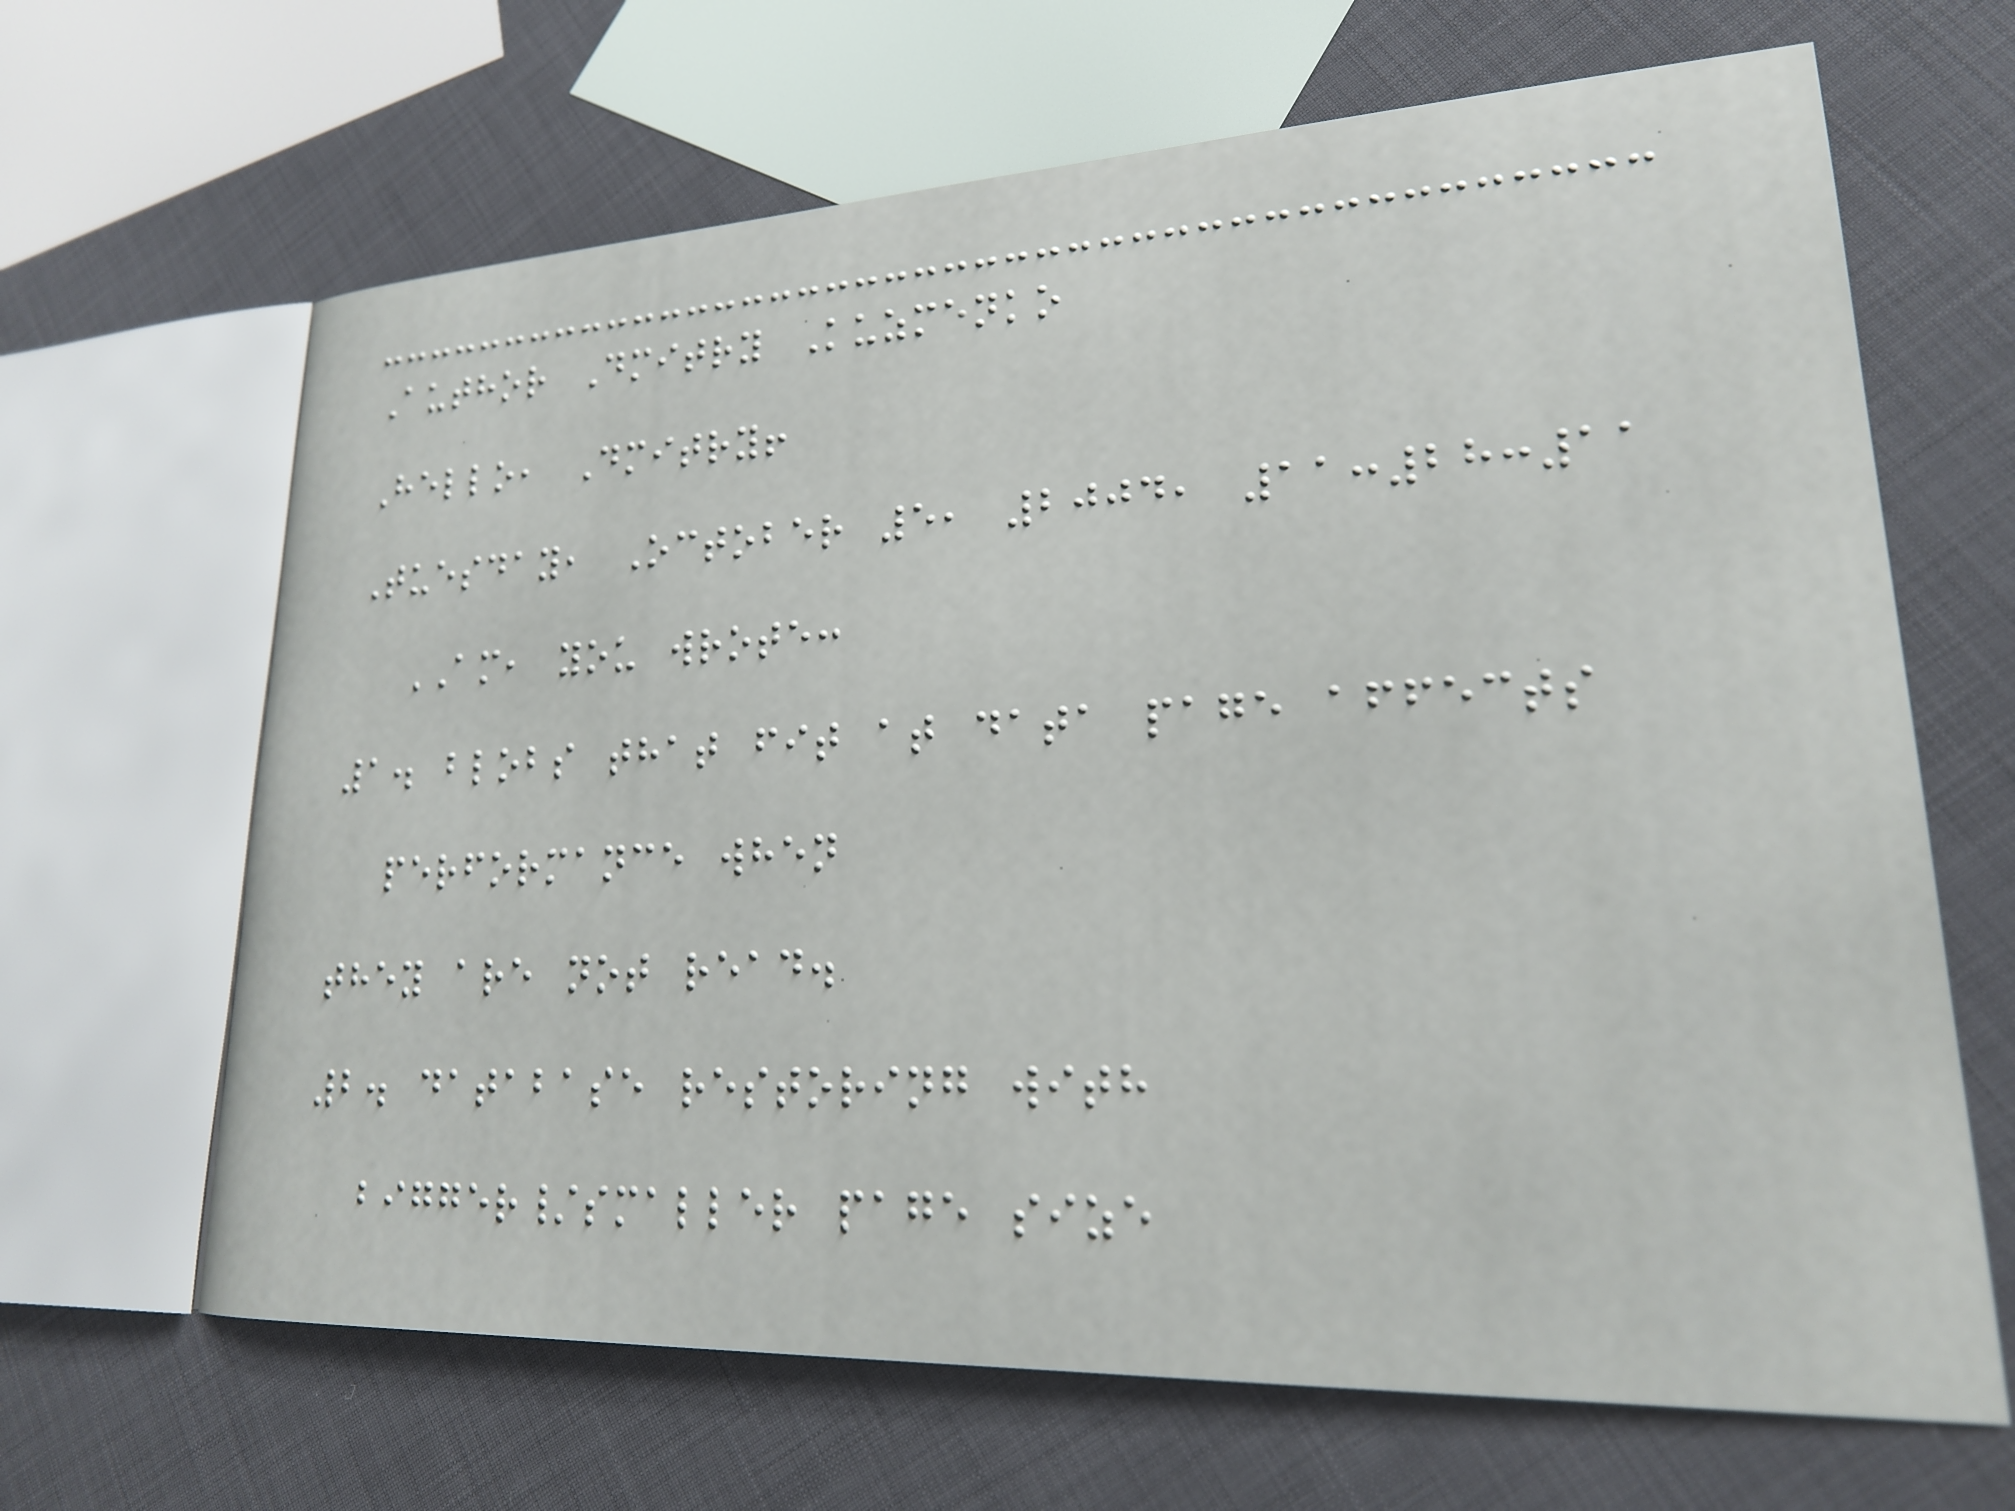Author Dmitry Kuzmenko
Hello, Dmitry!
Tuesday, October 5, 2004, 11:28:11
AM, you wrote:
1. blobs that fit at data page affects
performance when
they are not read.
2. database restoring with
bigger/smaller page size
